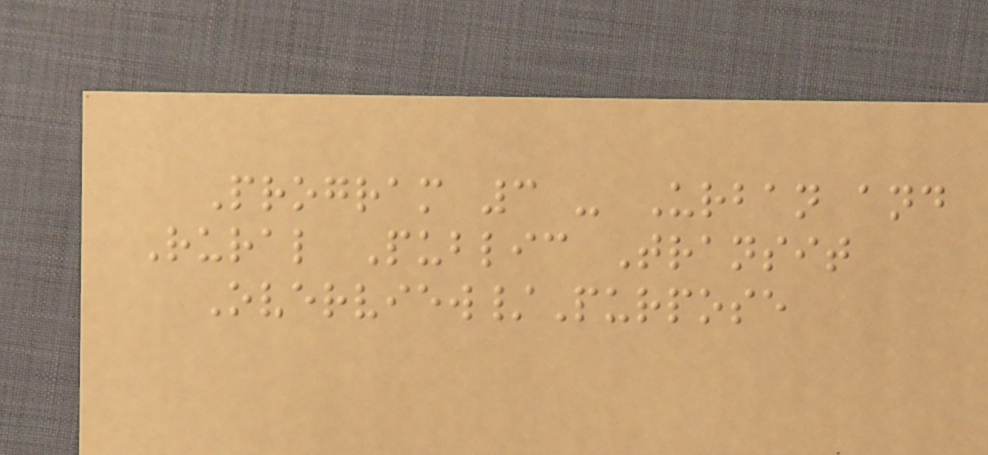Program 3 - Urban and
Rural Public Transit
Overview/Purpose
